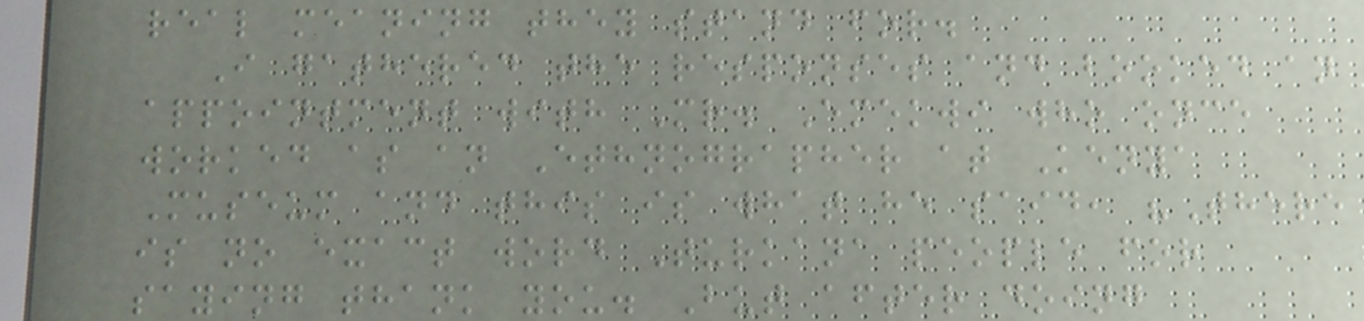real meaning they stand for.
I gathered the responses and booked an
appointment with Mr. Emekwi who once
worked as an Ethnographer at Kenya
Museum and this is what he said, "There
is no exact word Turkana people for
saying thank you. But after doing
